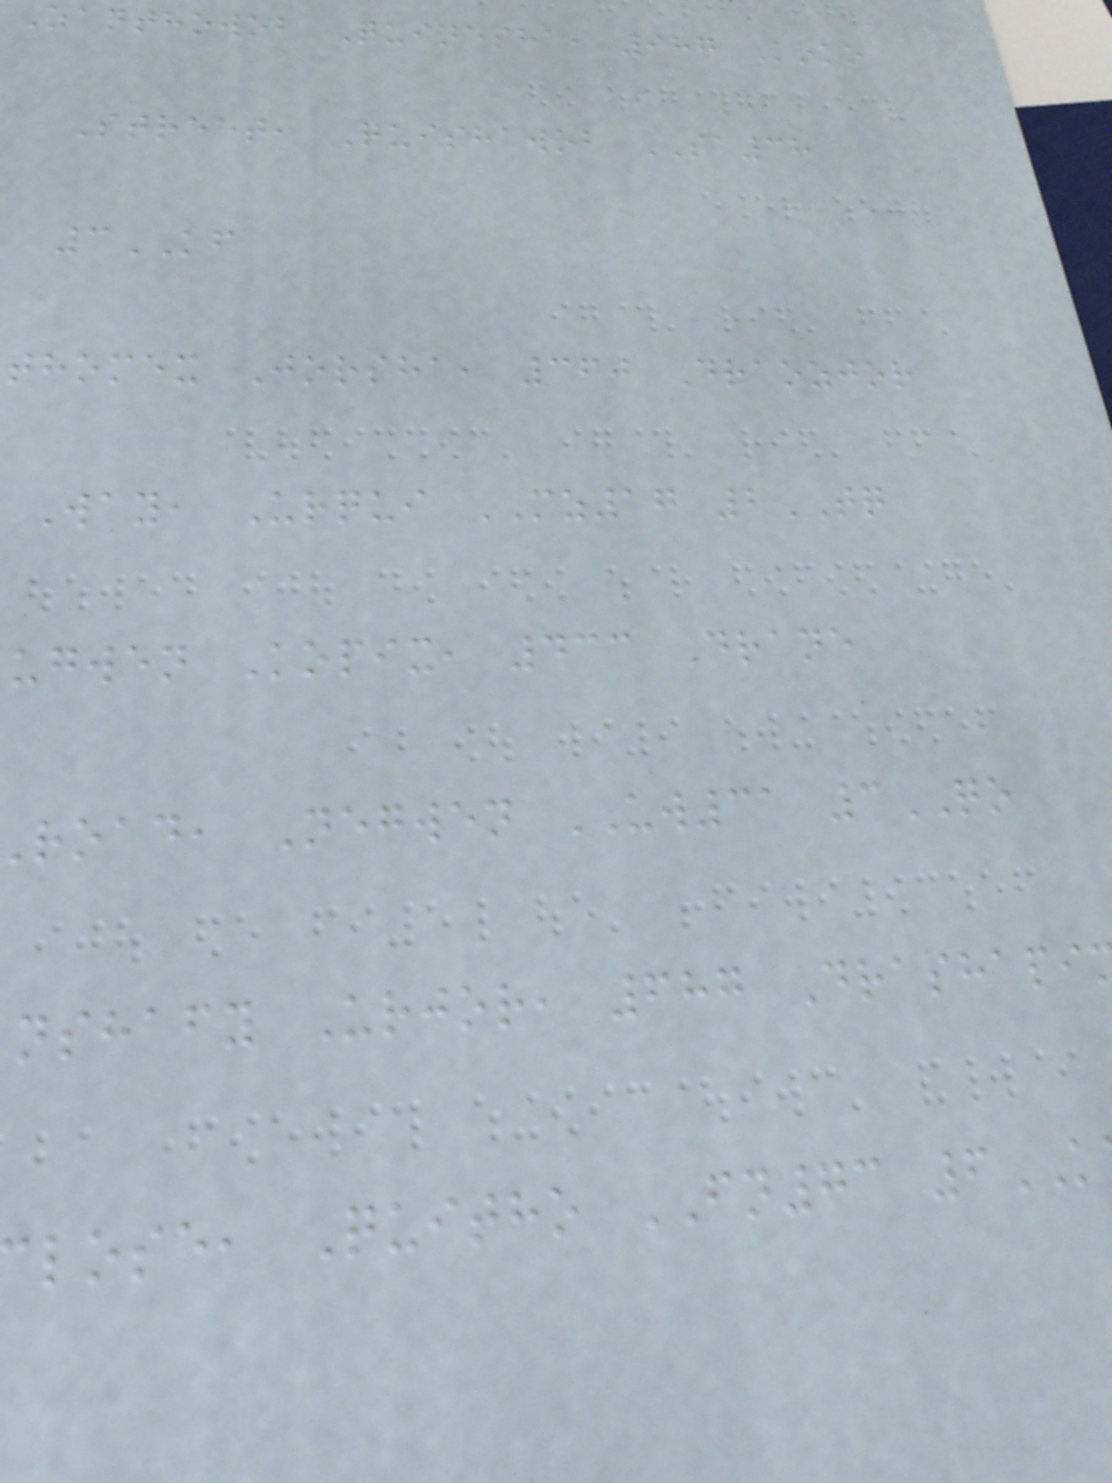Zanthowob Quinesha, 987 Koko
Street, Quishawob SA38
3KF
thomex Jorsha, 360 Draozjor
Way, Urqui MZ17 2TQ
ugwen Kopix, 433 Drane
road, Negwen UW31 3QO
nshafy Urjor, 687 Drashapi
lose, Quitho FN73 6
